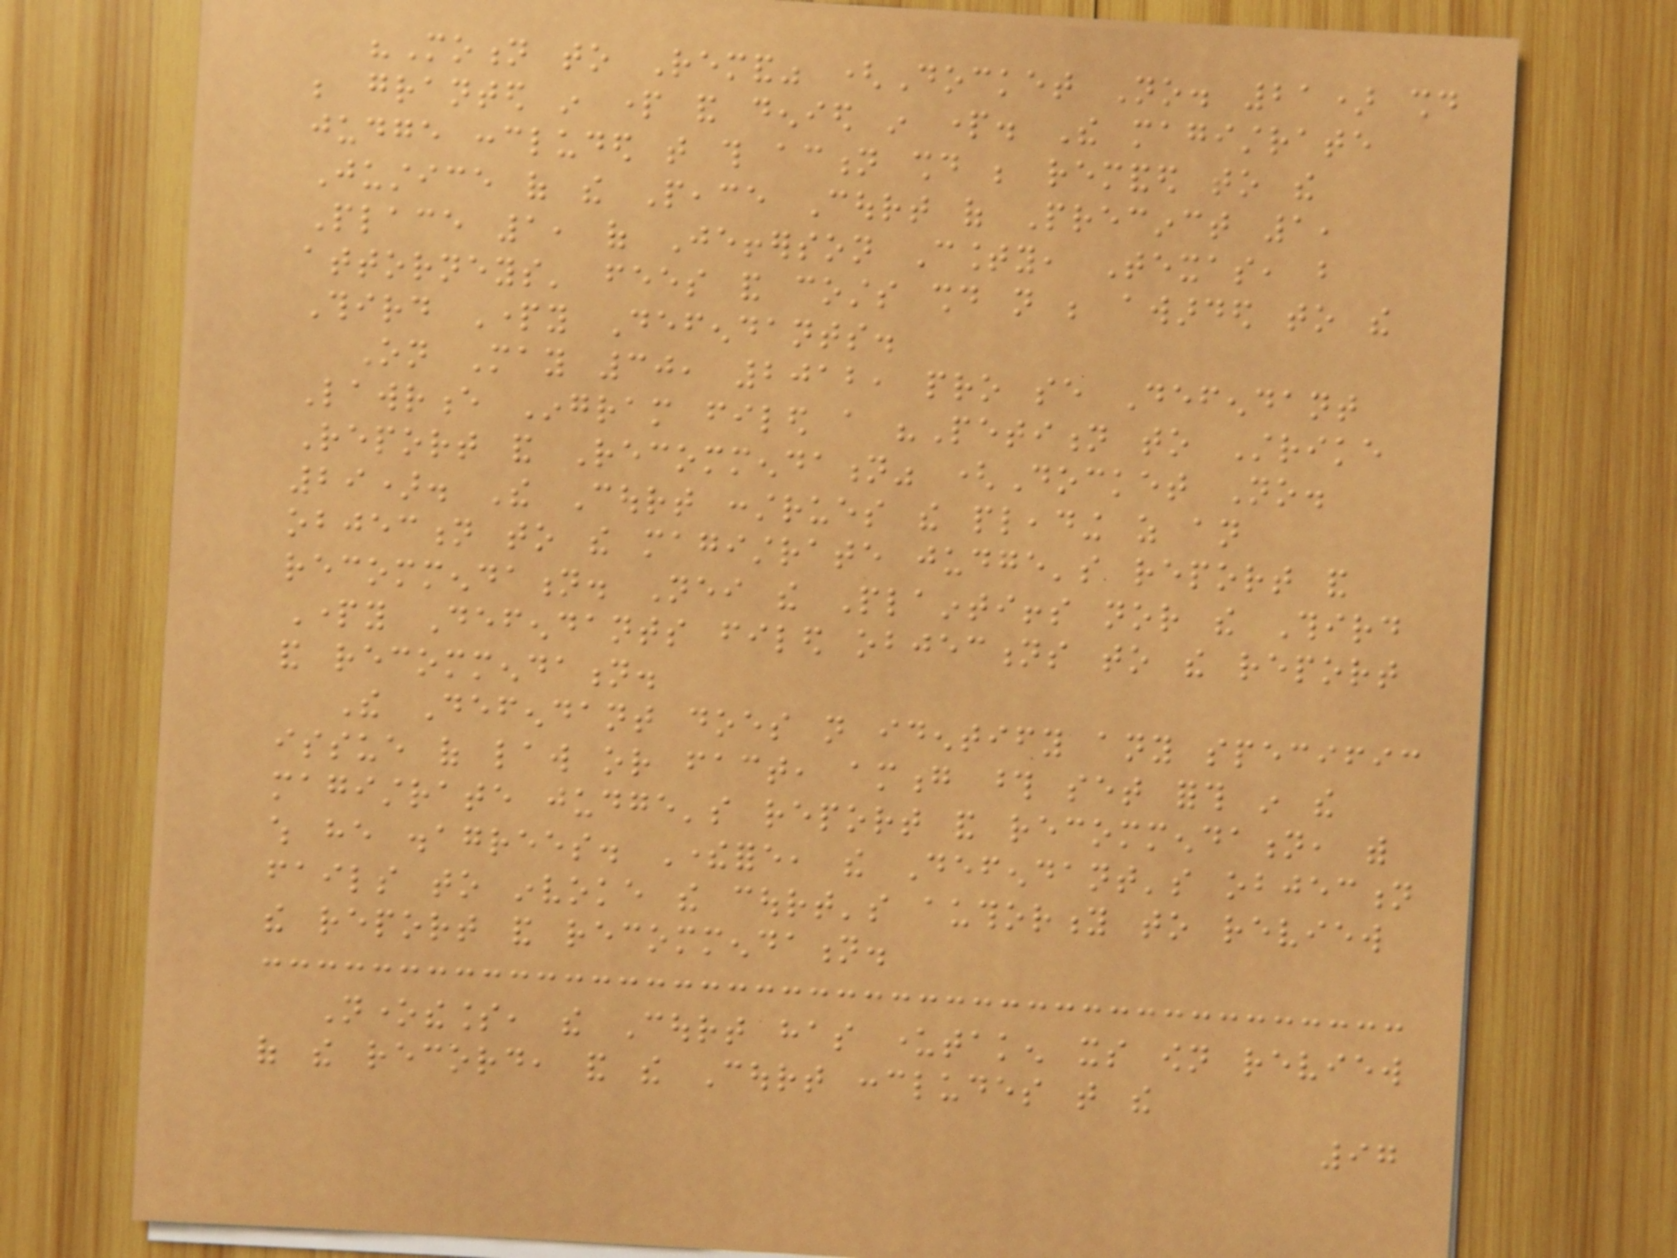"Motion to Remand" (Docket No. 21) should
be granted in part and denied in part. The magistrate
judge concluded that this action should be remanded to the
Justice of the Peace Court of Precinct 1,
Place 1, of Jefferson County, Texas, but
attorneys' fees and costs should not be awarded to the
Third Party Defendants.
On May 30, 2012, pro se Defendant
Lawrence Ingram filed a "Petition to Strike
Report and Recommendation" (Docket No.
29). The Court construes the pleading as an
objection to the magistrate judge's report and
recommendation. Neither the Plaintiffs nor the Third
Party Defendants filed objections to the report
and recommendation.
The Defendant does not identify any specific
issue of law or fact, among those set forth in the
magistrate judge's report and recommendation, with
which he disagrees. Therefore, the Defendant's objection
fails to invoke the court's authority to review
the report and recommendation.
Nonetheless, the Court has undertaken its own review
of the record, and the Court concludes that the
97
